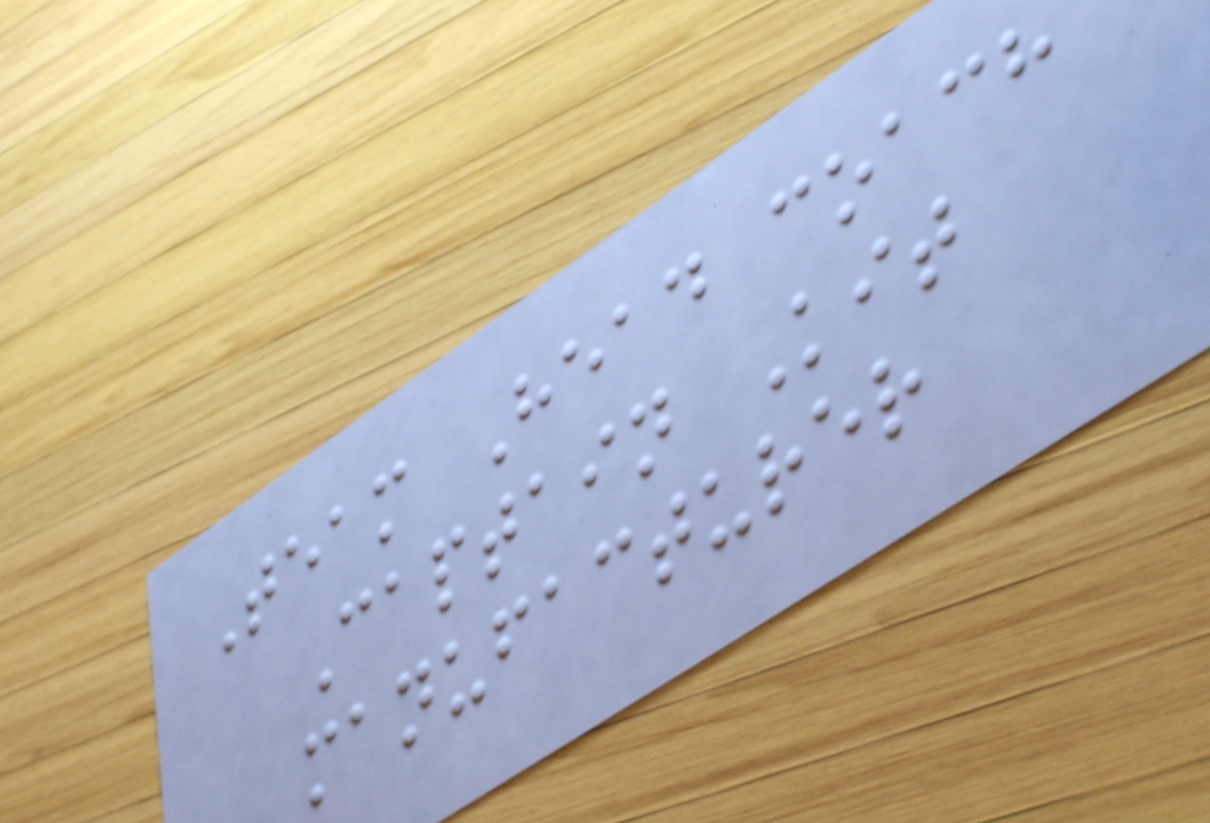Team Head coach
Captain Kit
manufacturer
